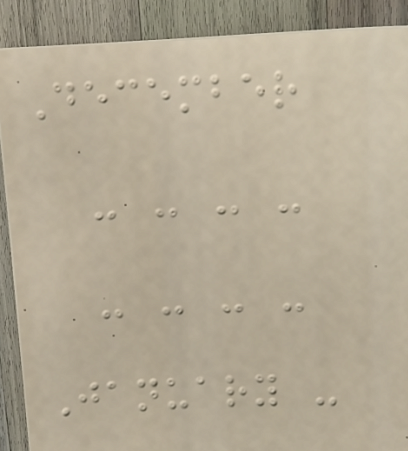December
- - - -
- - - -
January -
